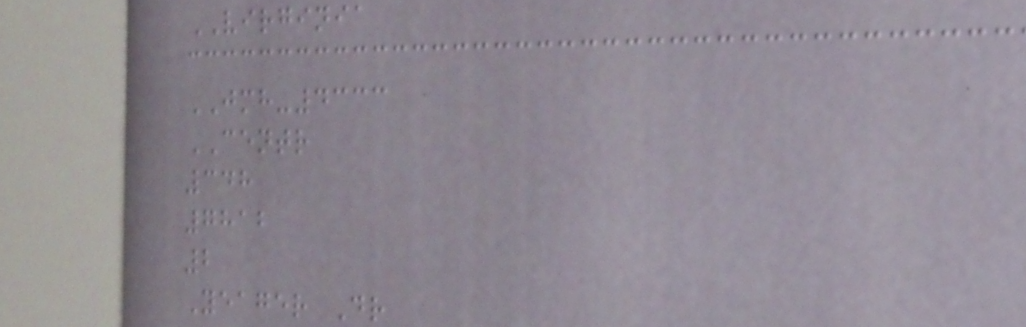VIRGINIA
JMH-4333
CENTR
348
7812
2
Yeager Dr
